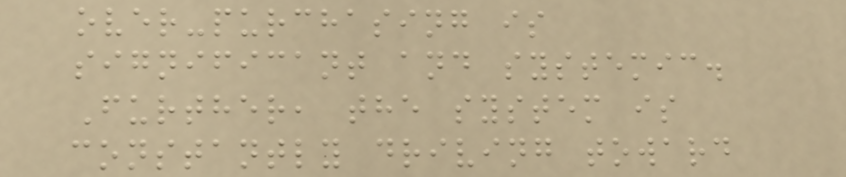over-purchasing is
significant and systemic.
Further, the system is
constantly driving toward
